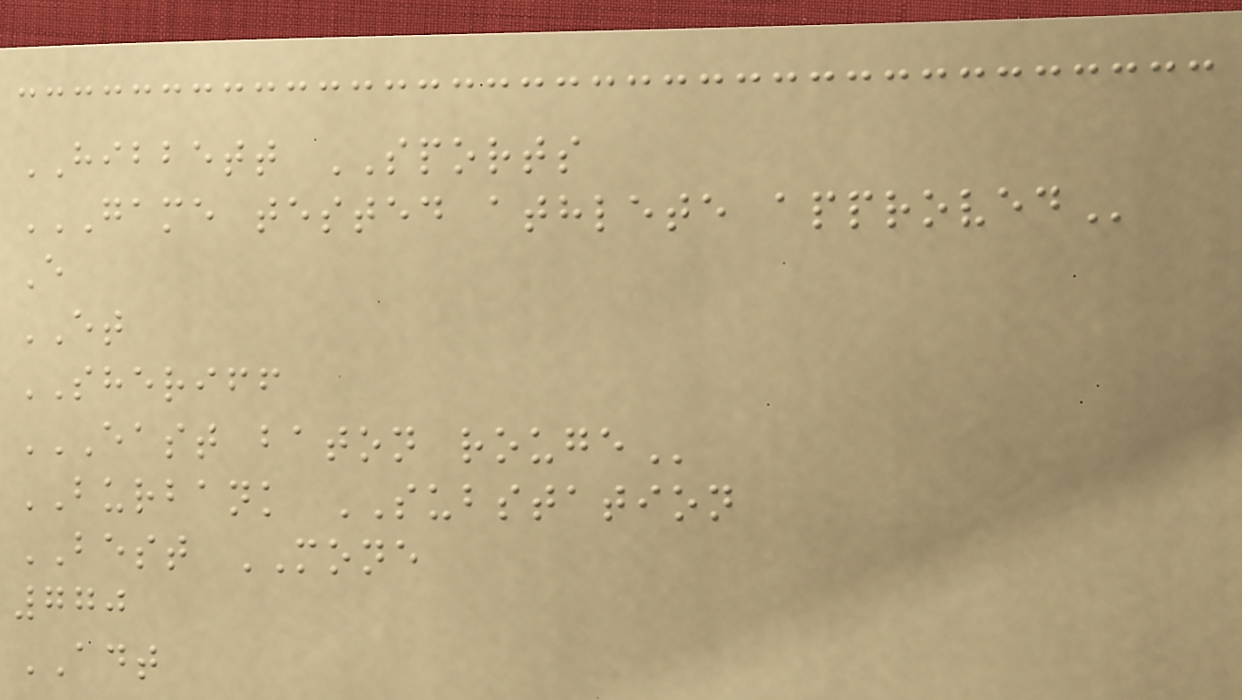HIBBETT SPORTS
GAME TESTED ATHLETE APPROVED
E
ET
SHERIFF
EAST BATON ROUGE
BURBANK SUBSTATION
BEST MONE
770
ADT
